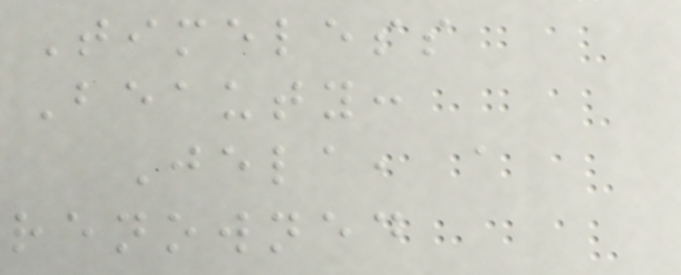Timeless
Beauty:
Jela, a
renowned
